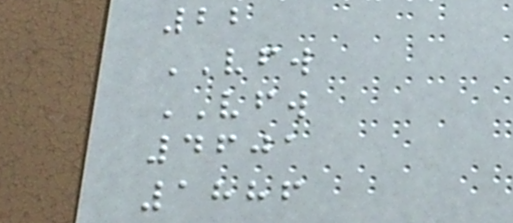22
VFW
VFW
4601
1886
